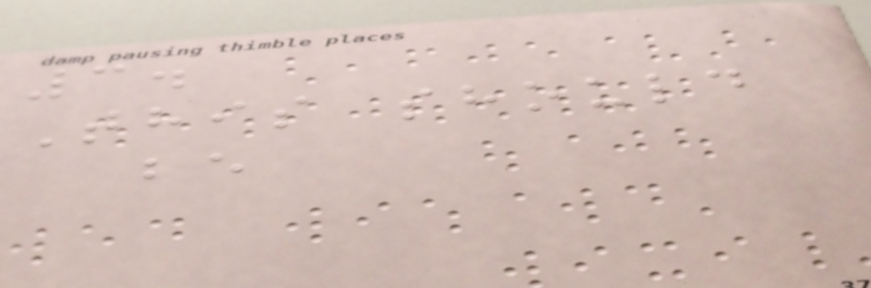3.
This should
be
